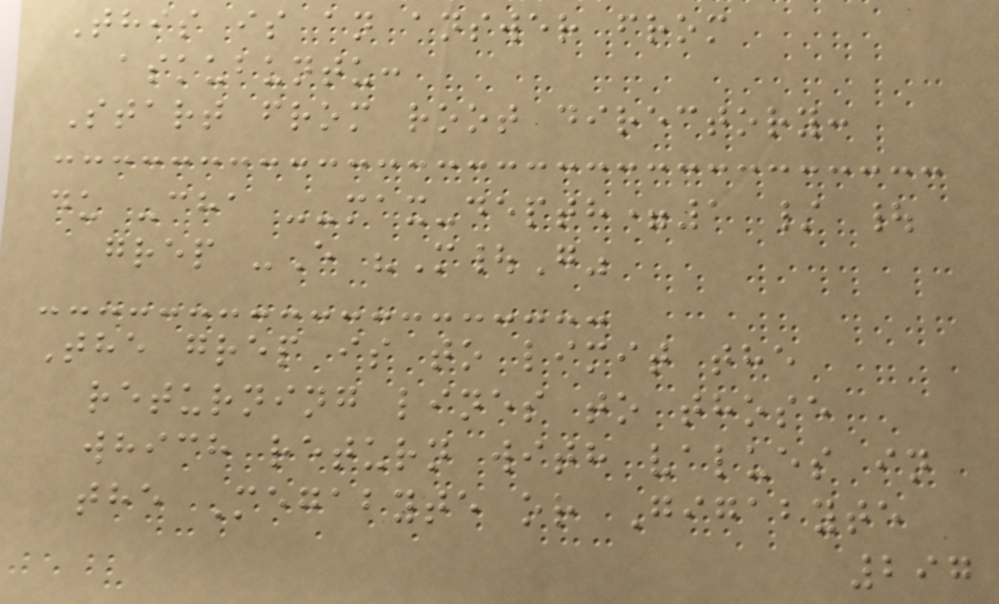This is an answer from
askubuntu:
Start from root directory:
du -cha --max-depth=1 / |
grep -E "M|G"
The grep is to limit the
returning lines to those
which return with values in
the Megabyte or Gigabyte
297
